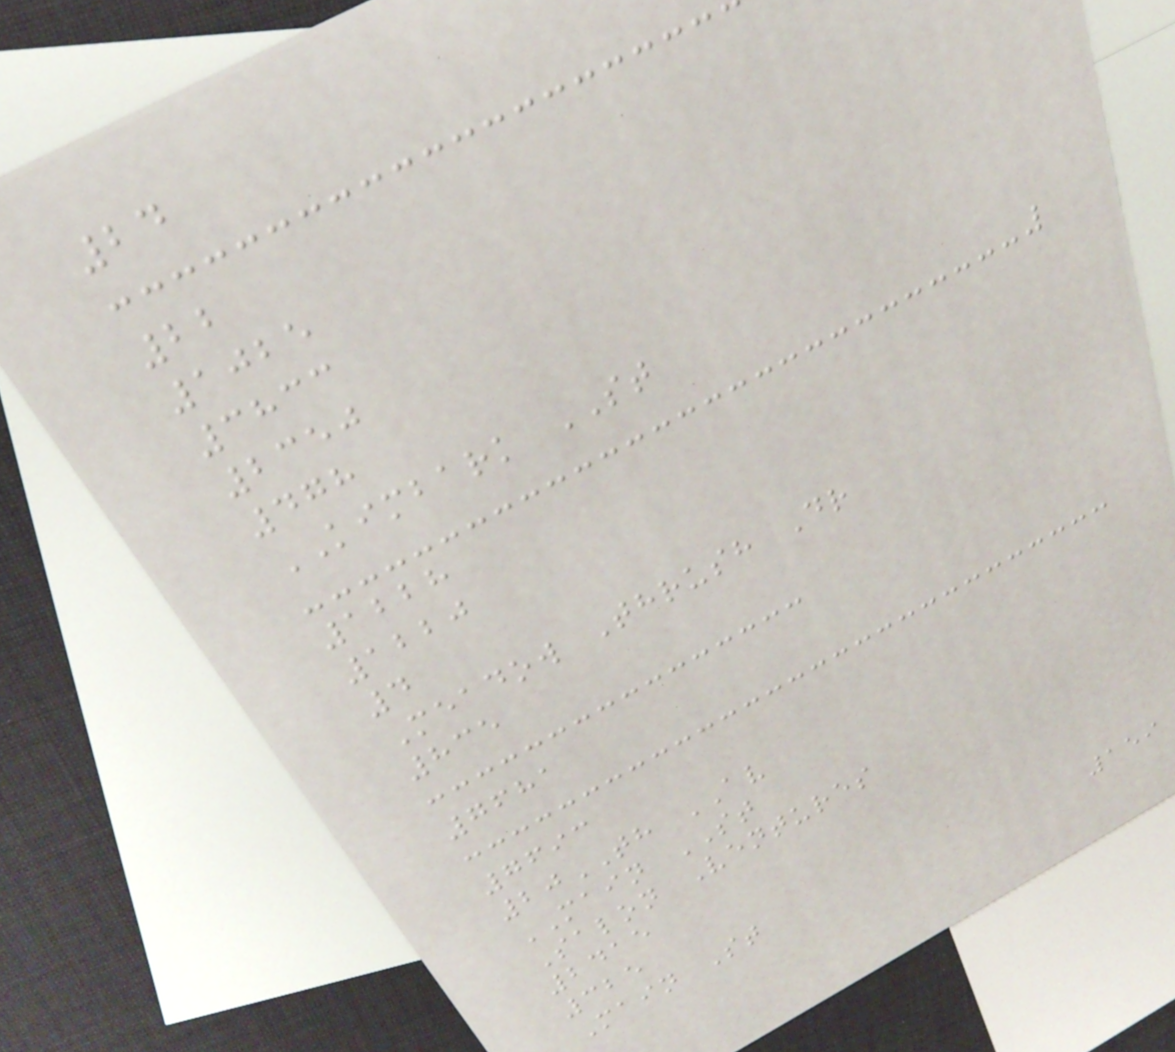24
22
1025
3833
2350
478
KIMBARK ST
1228
1220
4
Meadow Thrush Dr
835
7681
7693
20TH AV
MAIN ST
Salon Ventures
2415
325
Main St
159
